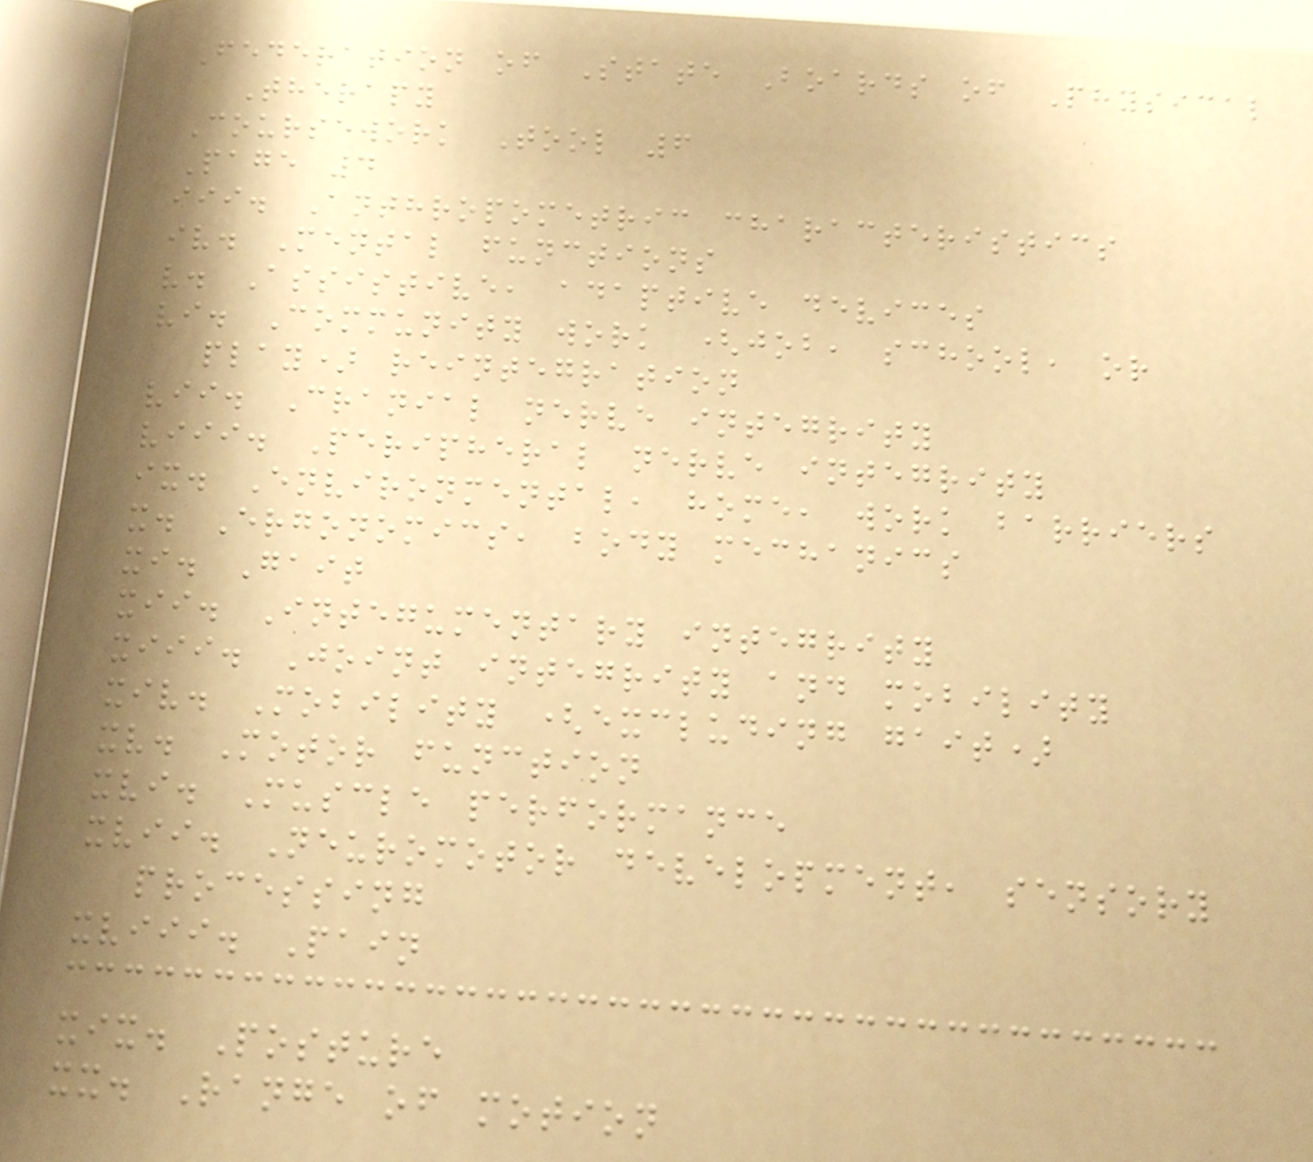Federation of State Boards of Physical
Therapy
Coursework Tool 6
Page 4
iii. Anthropometric characteristics
iv. Mental functions
v. Assistive, adaptive devices
vi. Community work (job, school, or
play) reintegration
vii. Cranial nerve integrity
viii. Peripheral nerve integrity
ix. Environmental, home, work barriers
x. Ergonomics, body mechanics
xi. Gait
xii. Integumentary integrity
xiii. Joint integrity and mobility
xiv. Mobility (excluding gait)
xv. Motor function
xvi. Muscle performance
xvii. Neuromotor development, sensory
processing
xviii. Pain
xix. Posture
xx. Range of motion
